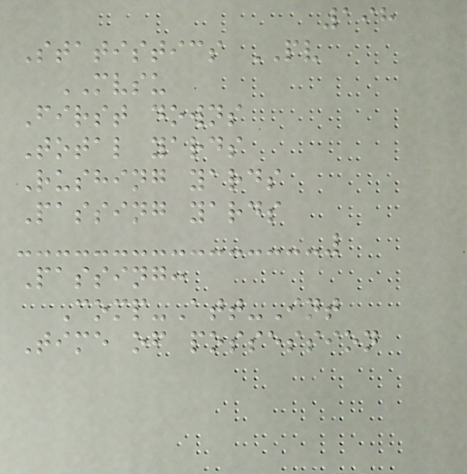198
Statistics PV
MVSU
First downs
Total yards
Rushing yards
Passing yards
Passing:
Comp-Att-Int
Time of possession
